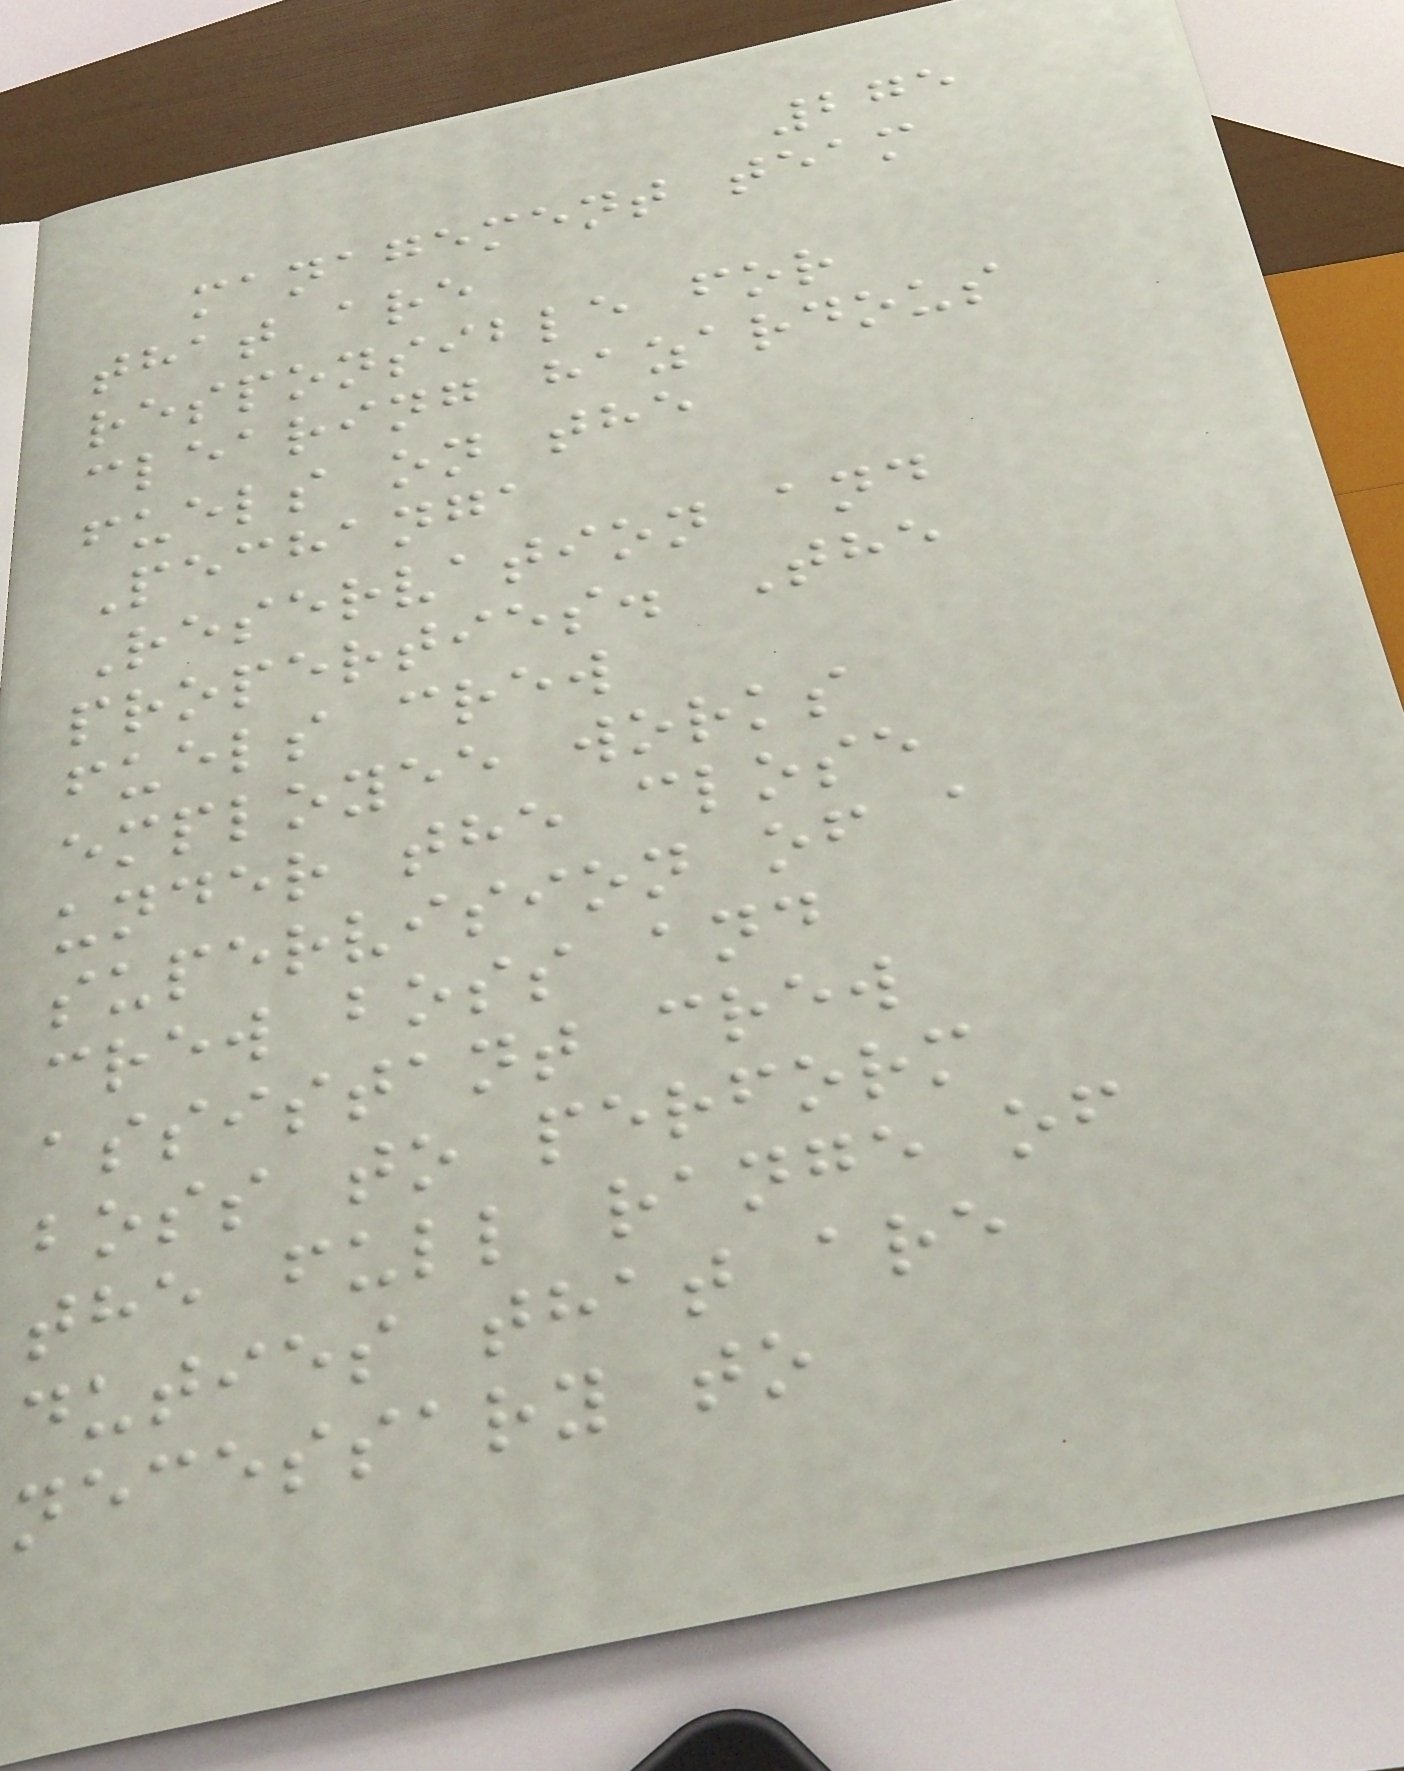275
management team
that are
responsible for
clearing hazardous
fuels on the
Pechanga
Reservation and
properties. The
fuels crew
employee works
under the close
supervision of a
crew boss and
assistant crew
boss to perform
the full range of
duties that are
necessary to
